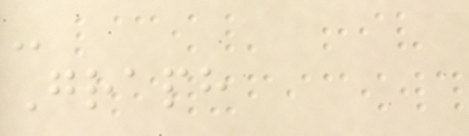-
Graph
